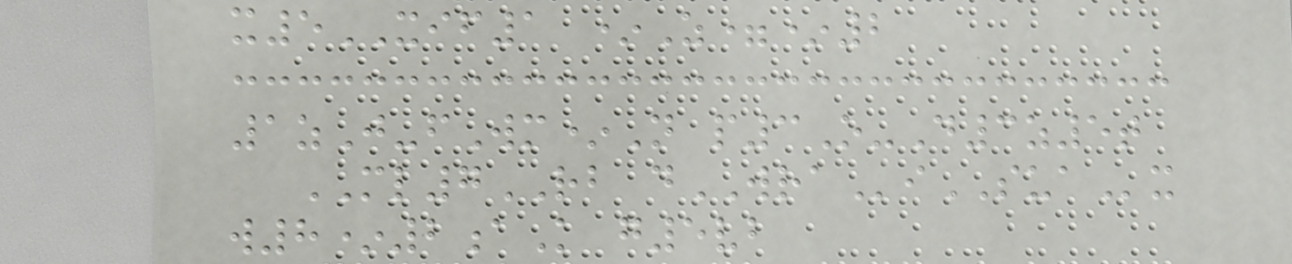x5XIF1 *Z=*2
1zJ-fWm*N p3O-D3z5t
ML7RB dWRAiSUAx
w8*2aK g5vb
